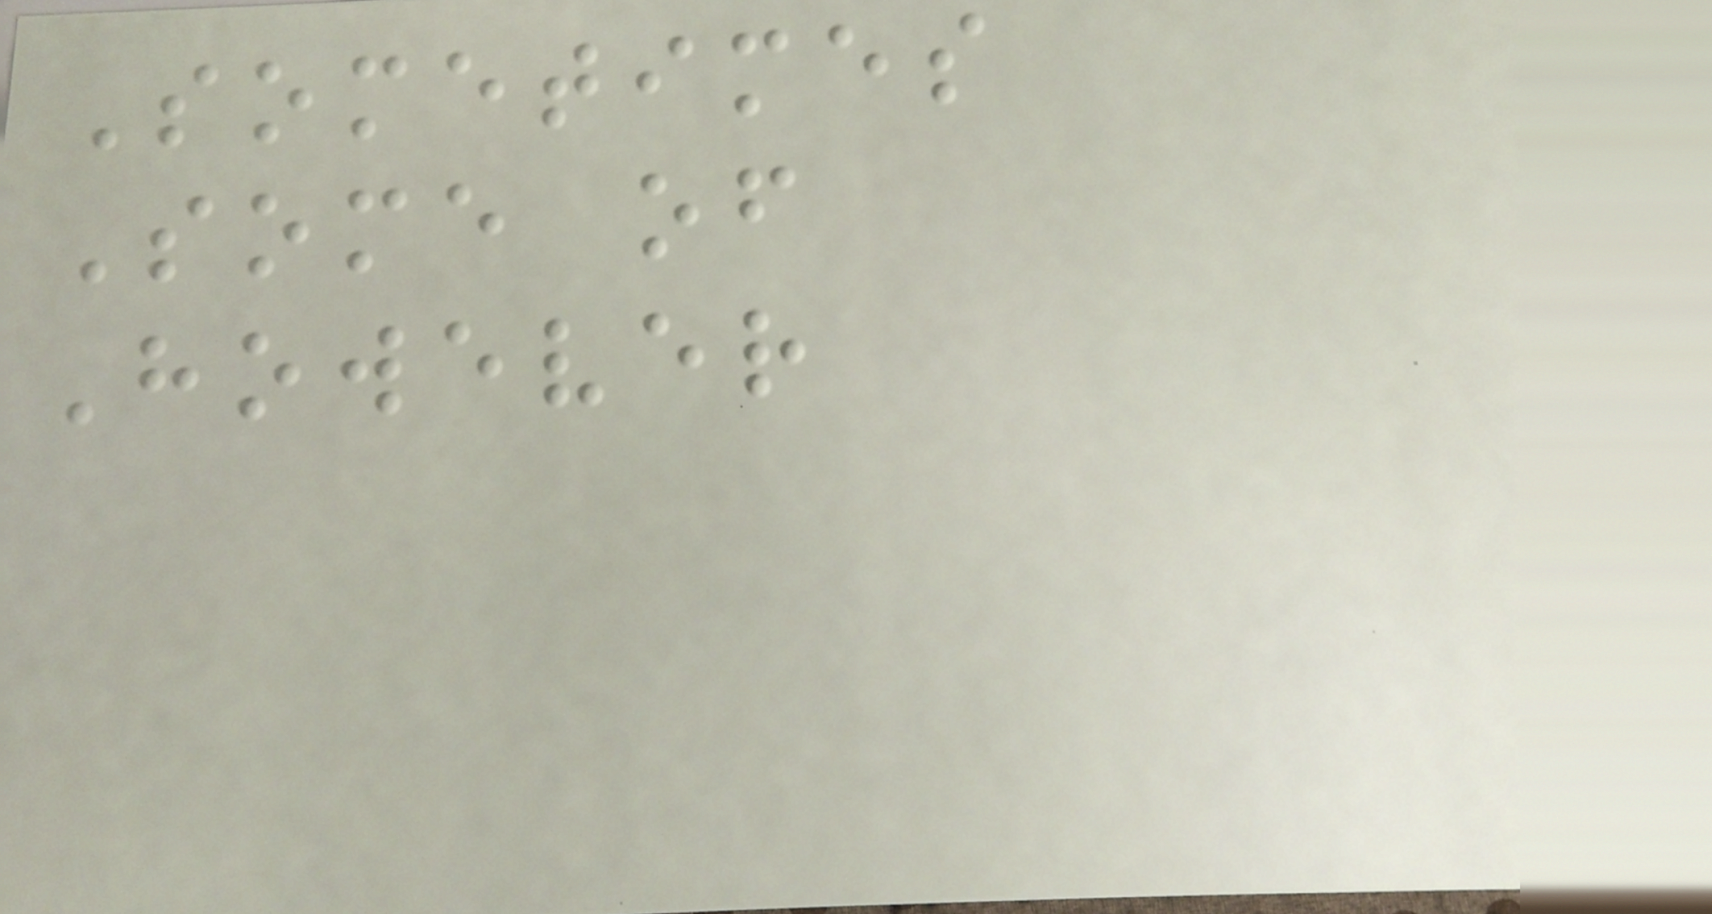Sometimes
Some of
However
